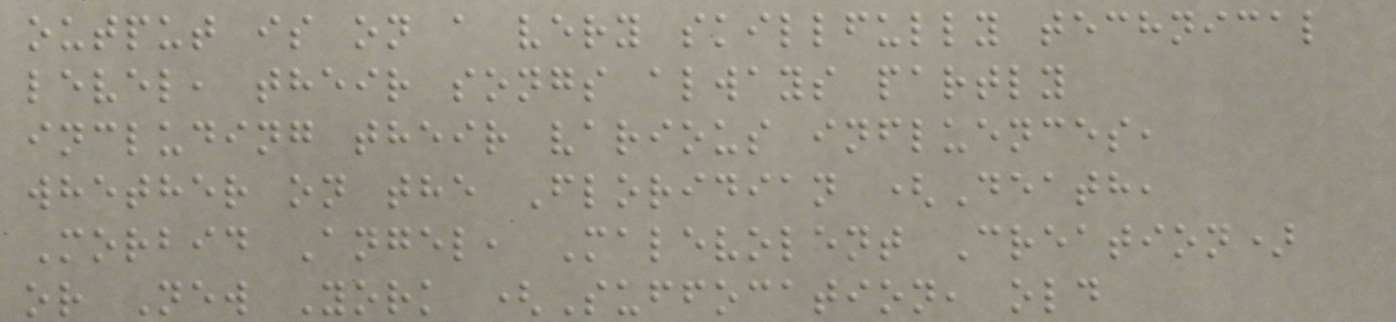output is on a very skillfully technical
level, their songs always partly
including their various influences,
whether on the Floridian (Death,
Morbid Angel, Malevolent Creation)
or New York (Suffocation, old
